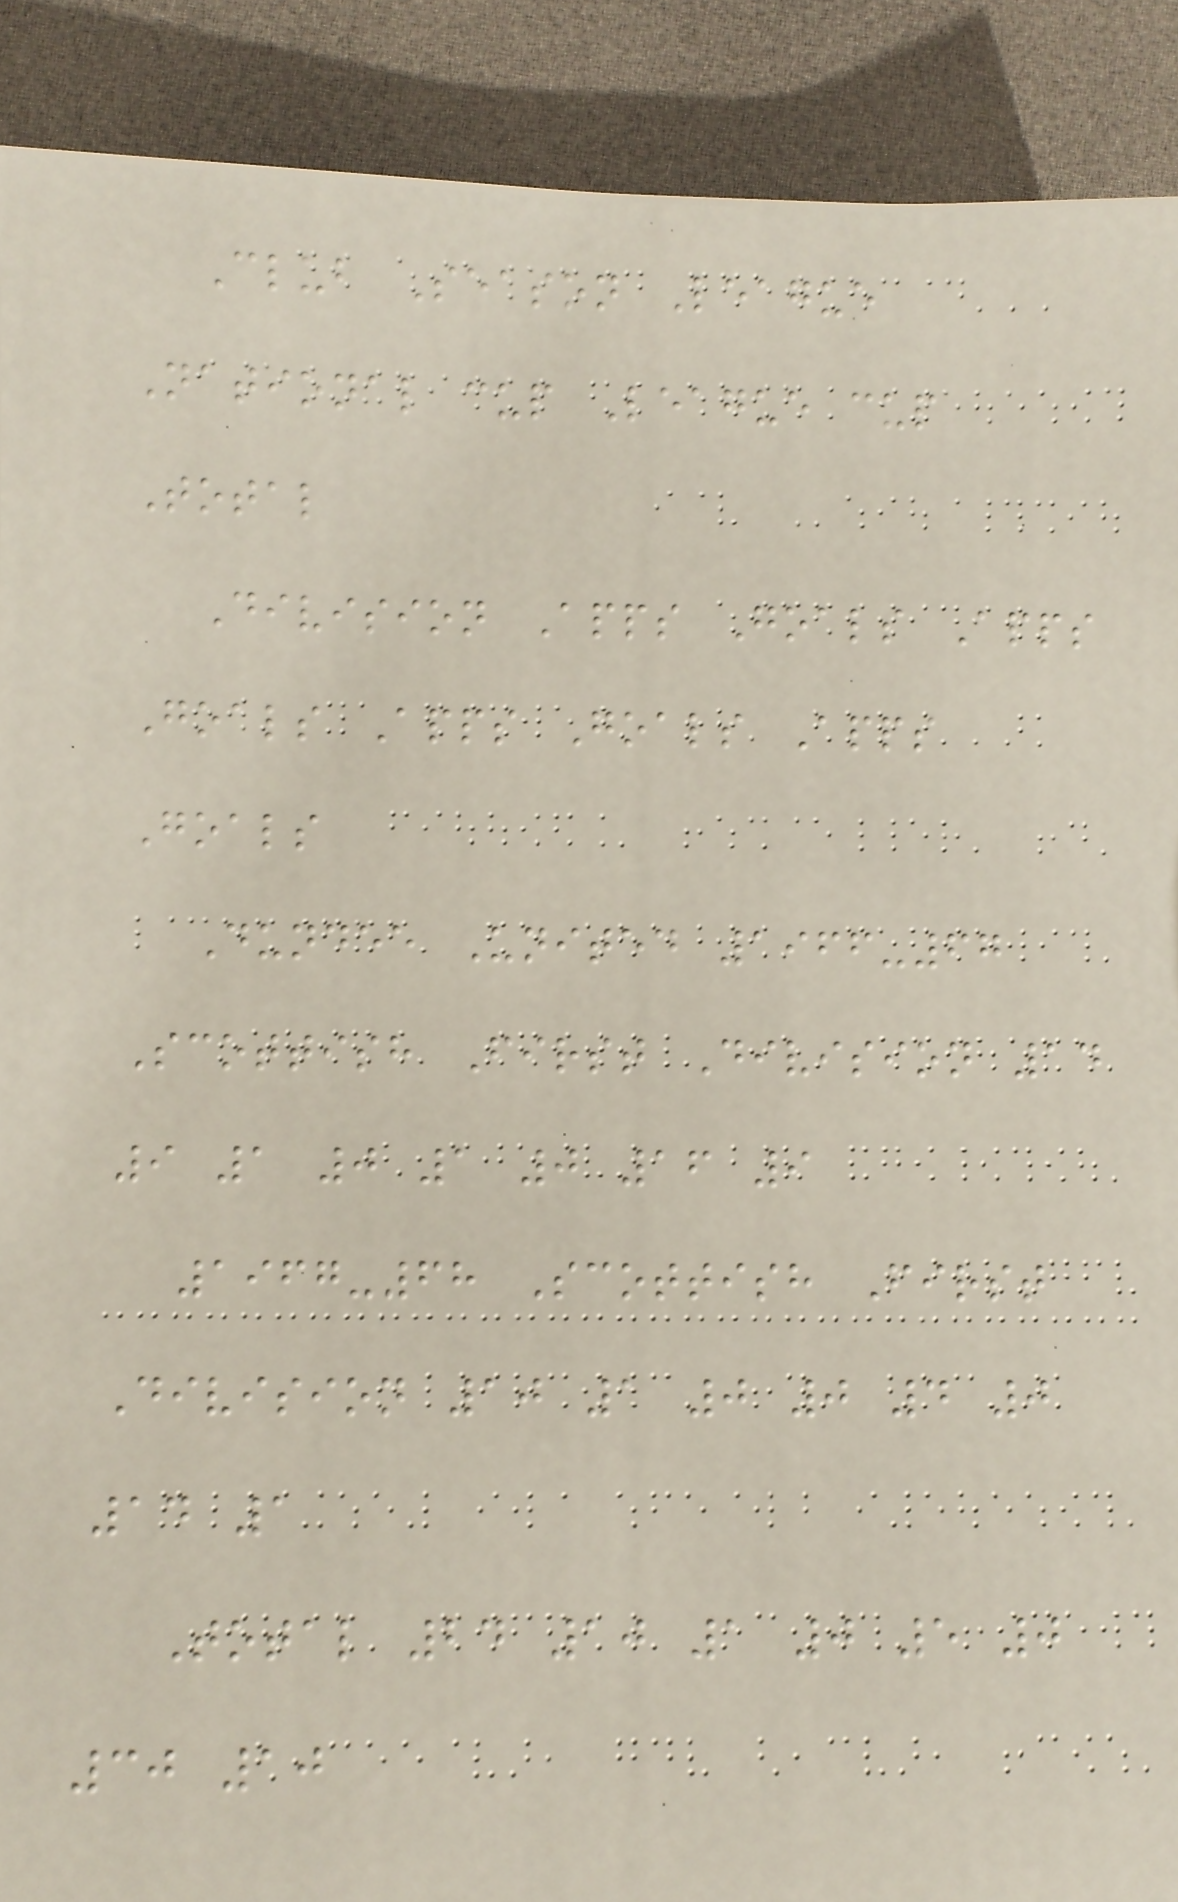Club Season League
National cup League cup
Total
Division Apps Goals Apps
Goals Apps Goals Apps
Goals
Dundee United 1966-67
Scottish First Division 14
9 1 0 1 0 16 9
1967-68 Scottish First
Division 10 1 0 0 4 0
14 1
Total 24 10 1 0 5 0
30 10
